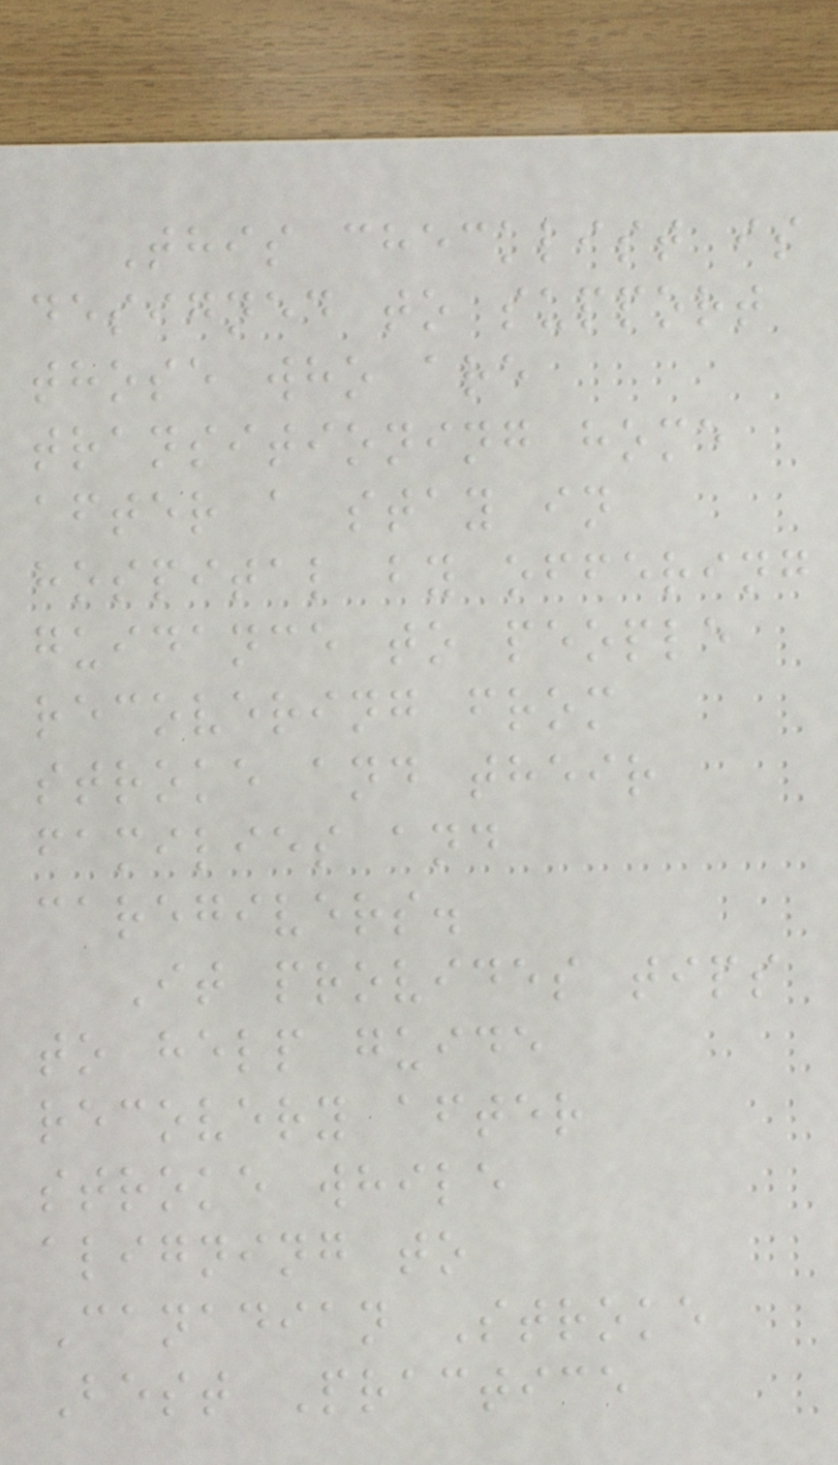This checklist is
designed to support
those who are
transitioning home
after a stay in
hospital by offering
guidance to people
recovering from
stroke and their
families and
caregivers.
It provides tips
to help guide
recovery after
stroke while
aligning to
Canadian Stroke
Best Practice
